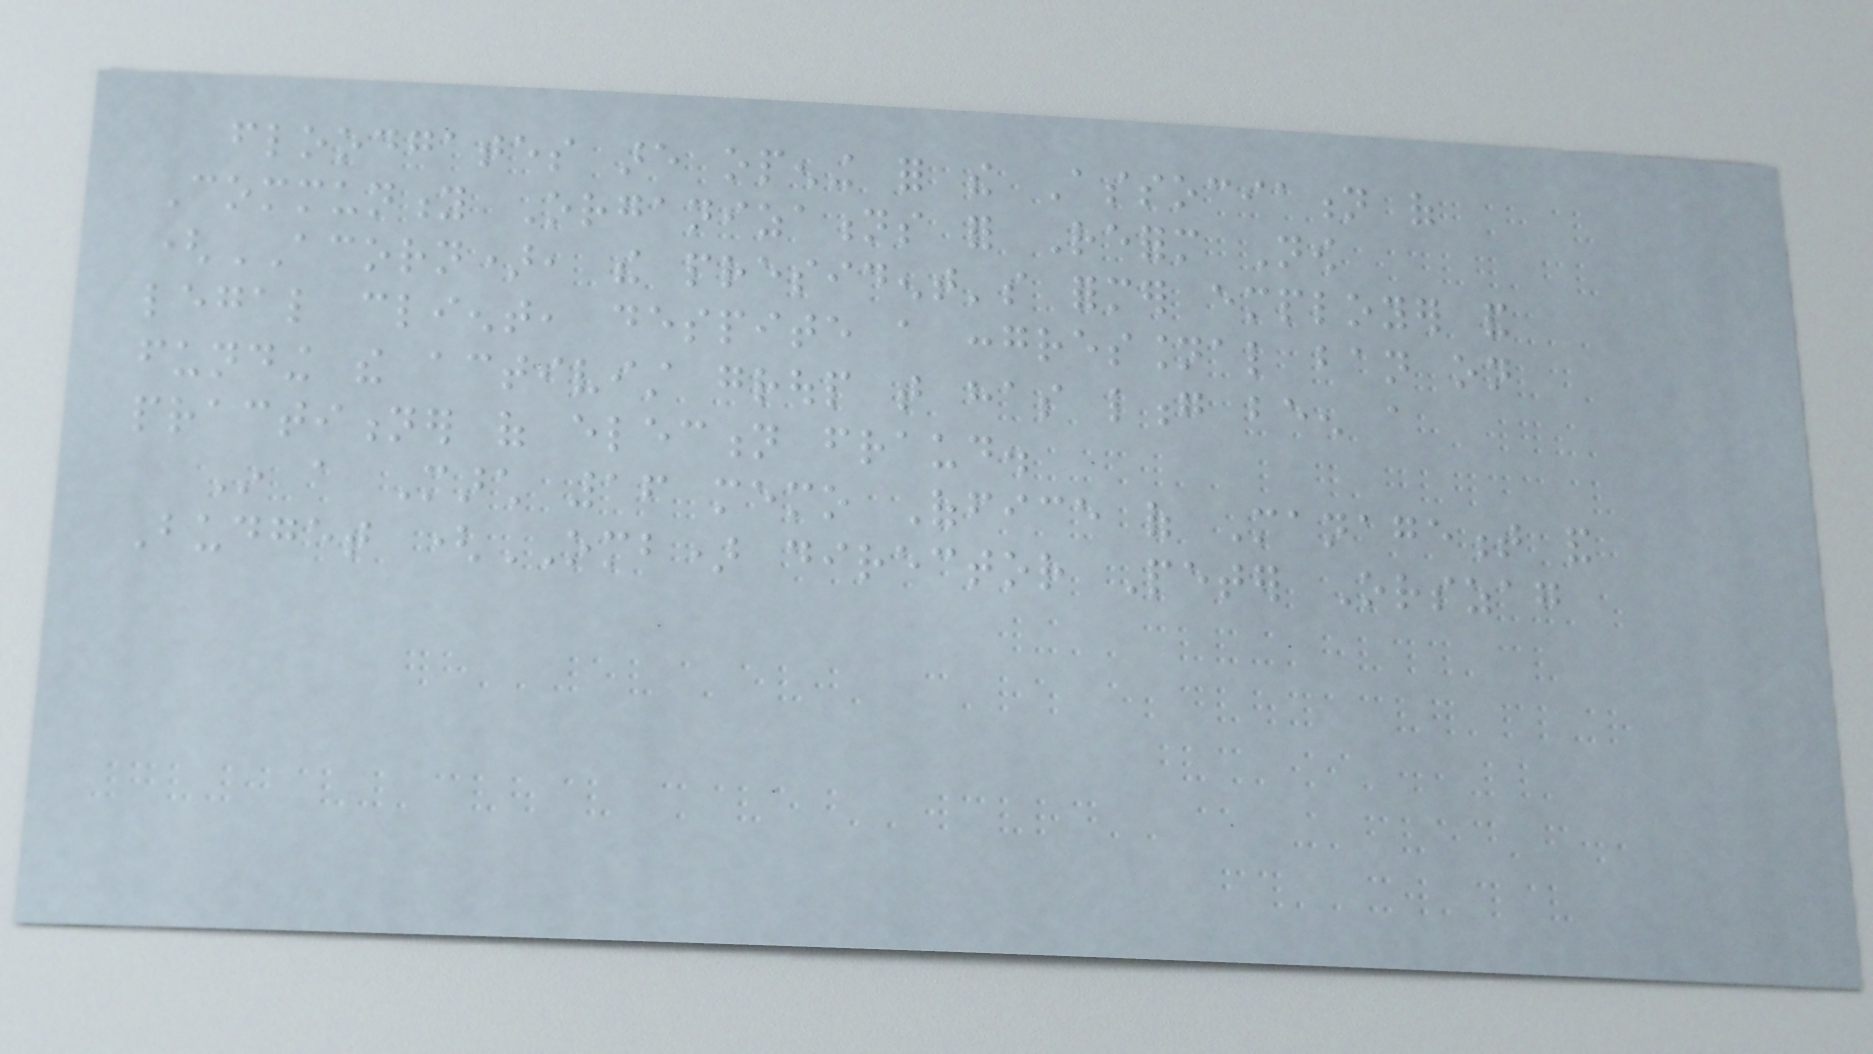floodgates are opening for the Association of
Community Organizations for Reform Now
(ACORN), the president's former employer and
legal client, despite a congressional ban on
funding the activist group that has long been a
practitioner of election fraud.
In a March 16 memo Office of Management and
Budget (OMB) director Peter Orszag
